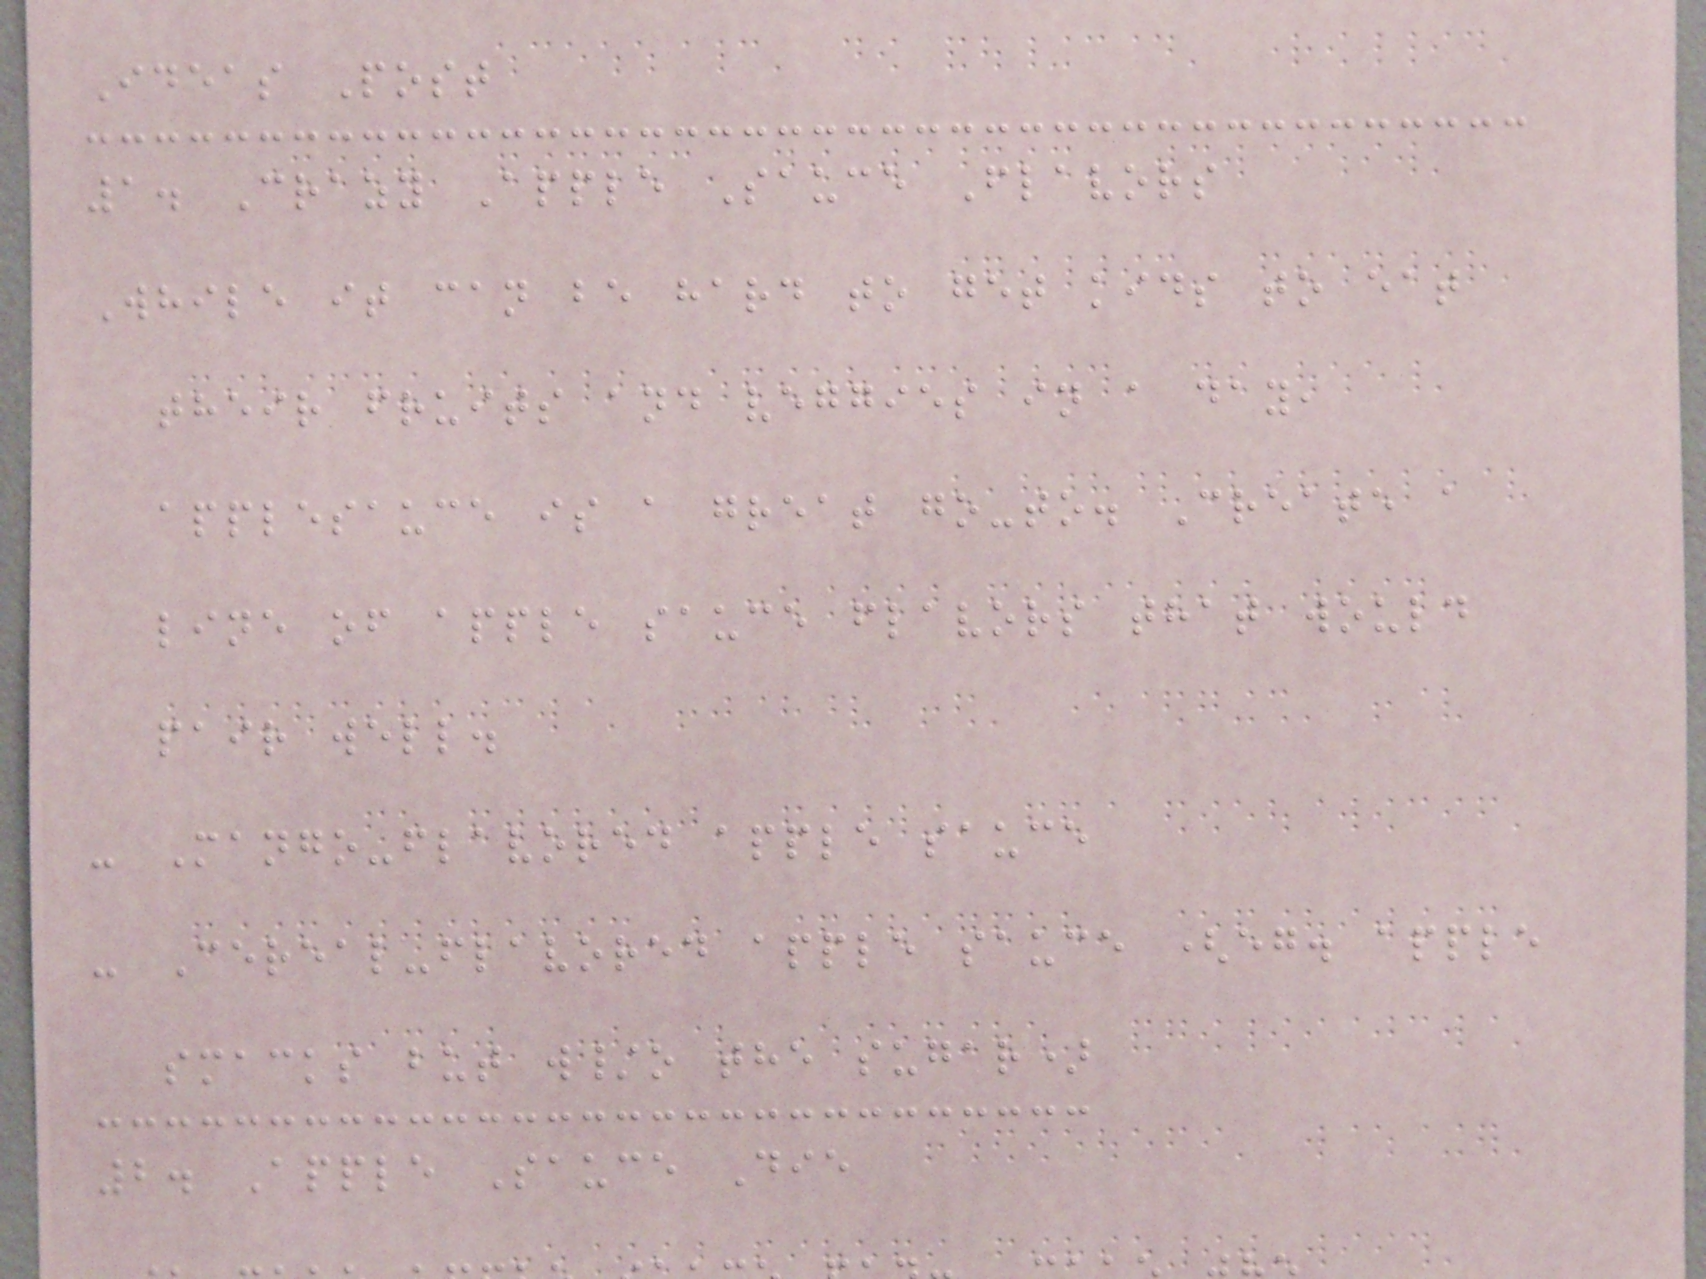Ideas Post
1. Crazy Apple Sauce Flavors
While it can be hard to get kids to eat
their fruits and veggies in a day,
applesauce is a great go-to. Create a
line of apple sauce flavors that would
pair well.
- Mango-flavored apple sauce
- Cereal-flavored apple sauce (eg. apple
smacks but w/o the sugar)
2. Apple Sauce Die
